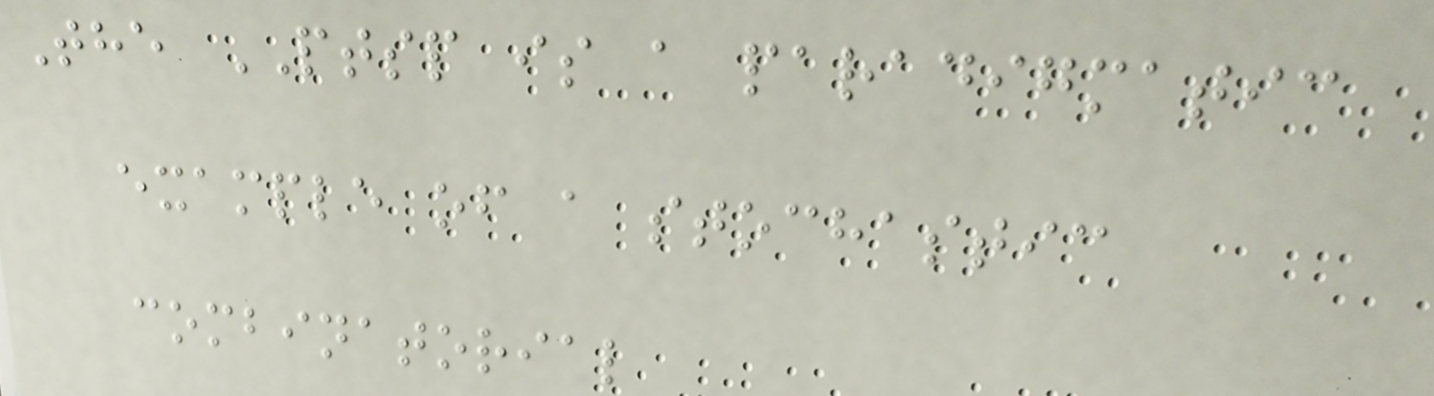The PTSP is a paradigmatic
example of a stochastic
combinatorial
